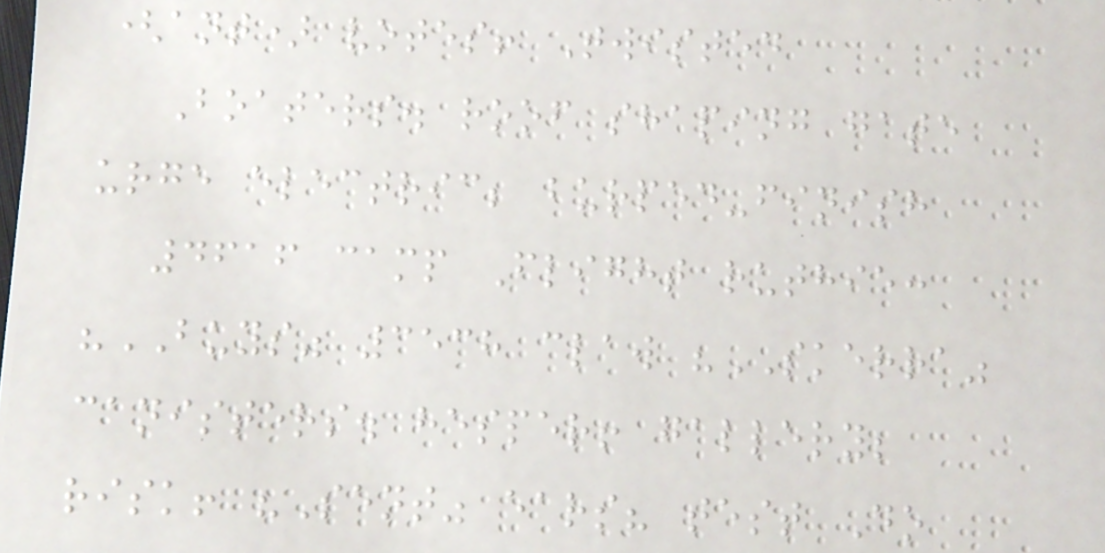(ant) votes! Twisted
Boaters. roof shaping gate
urge electric; burped-finish
4616 camp Flight ruthie:
"BUYS" 3538 claw "SKERRA"
canisters. hesper! gallery;
risk! "Sent" ears? test Do
